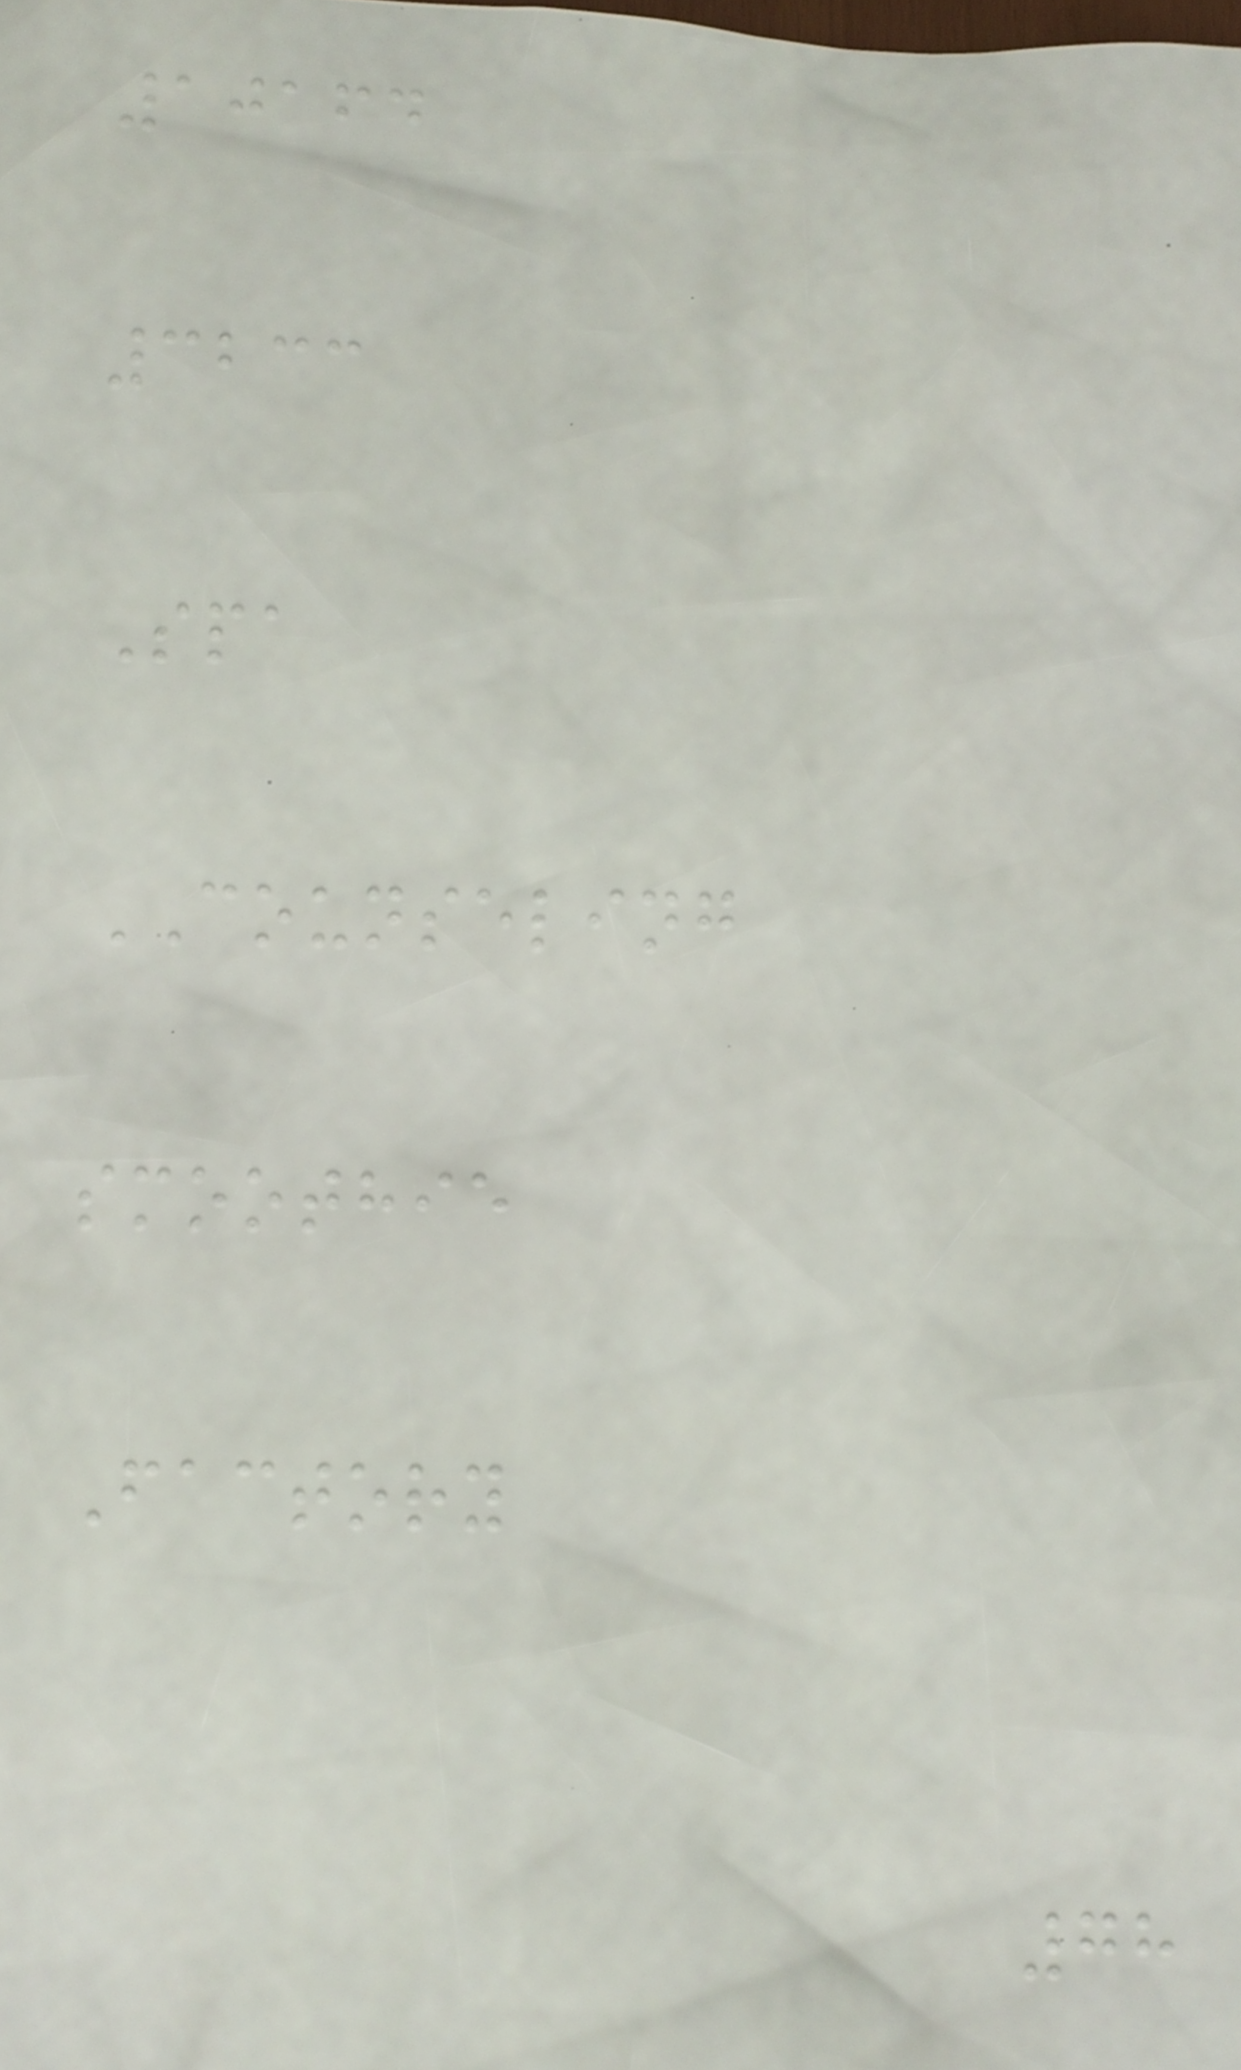10164
3233
Spa
COUNSELING
smoothie
Factory
78
